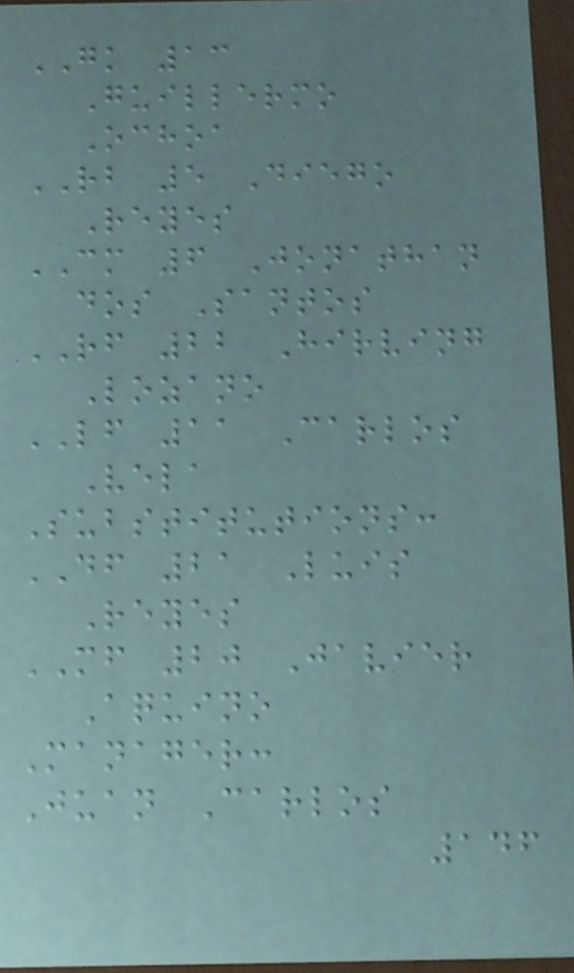GK 13
Guillermo
Ochoa
RB 5 Diego
Reyes
CM 6 Jonathan
dos Santos
RF 22 Hirving
Lozano
LF 11 Carlos
Vela
Substitutions:
DF 21 Luis
Reyes
MF 20 Javier
Aquino
Manager:
Juan Carlos
146
